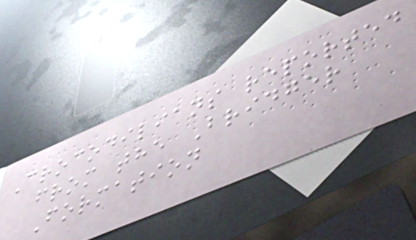Crocodilians reported
from the Bridger
Formation
